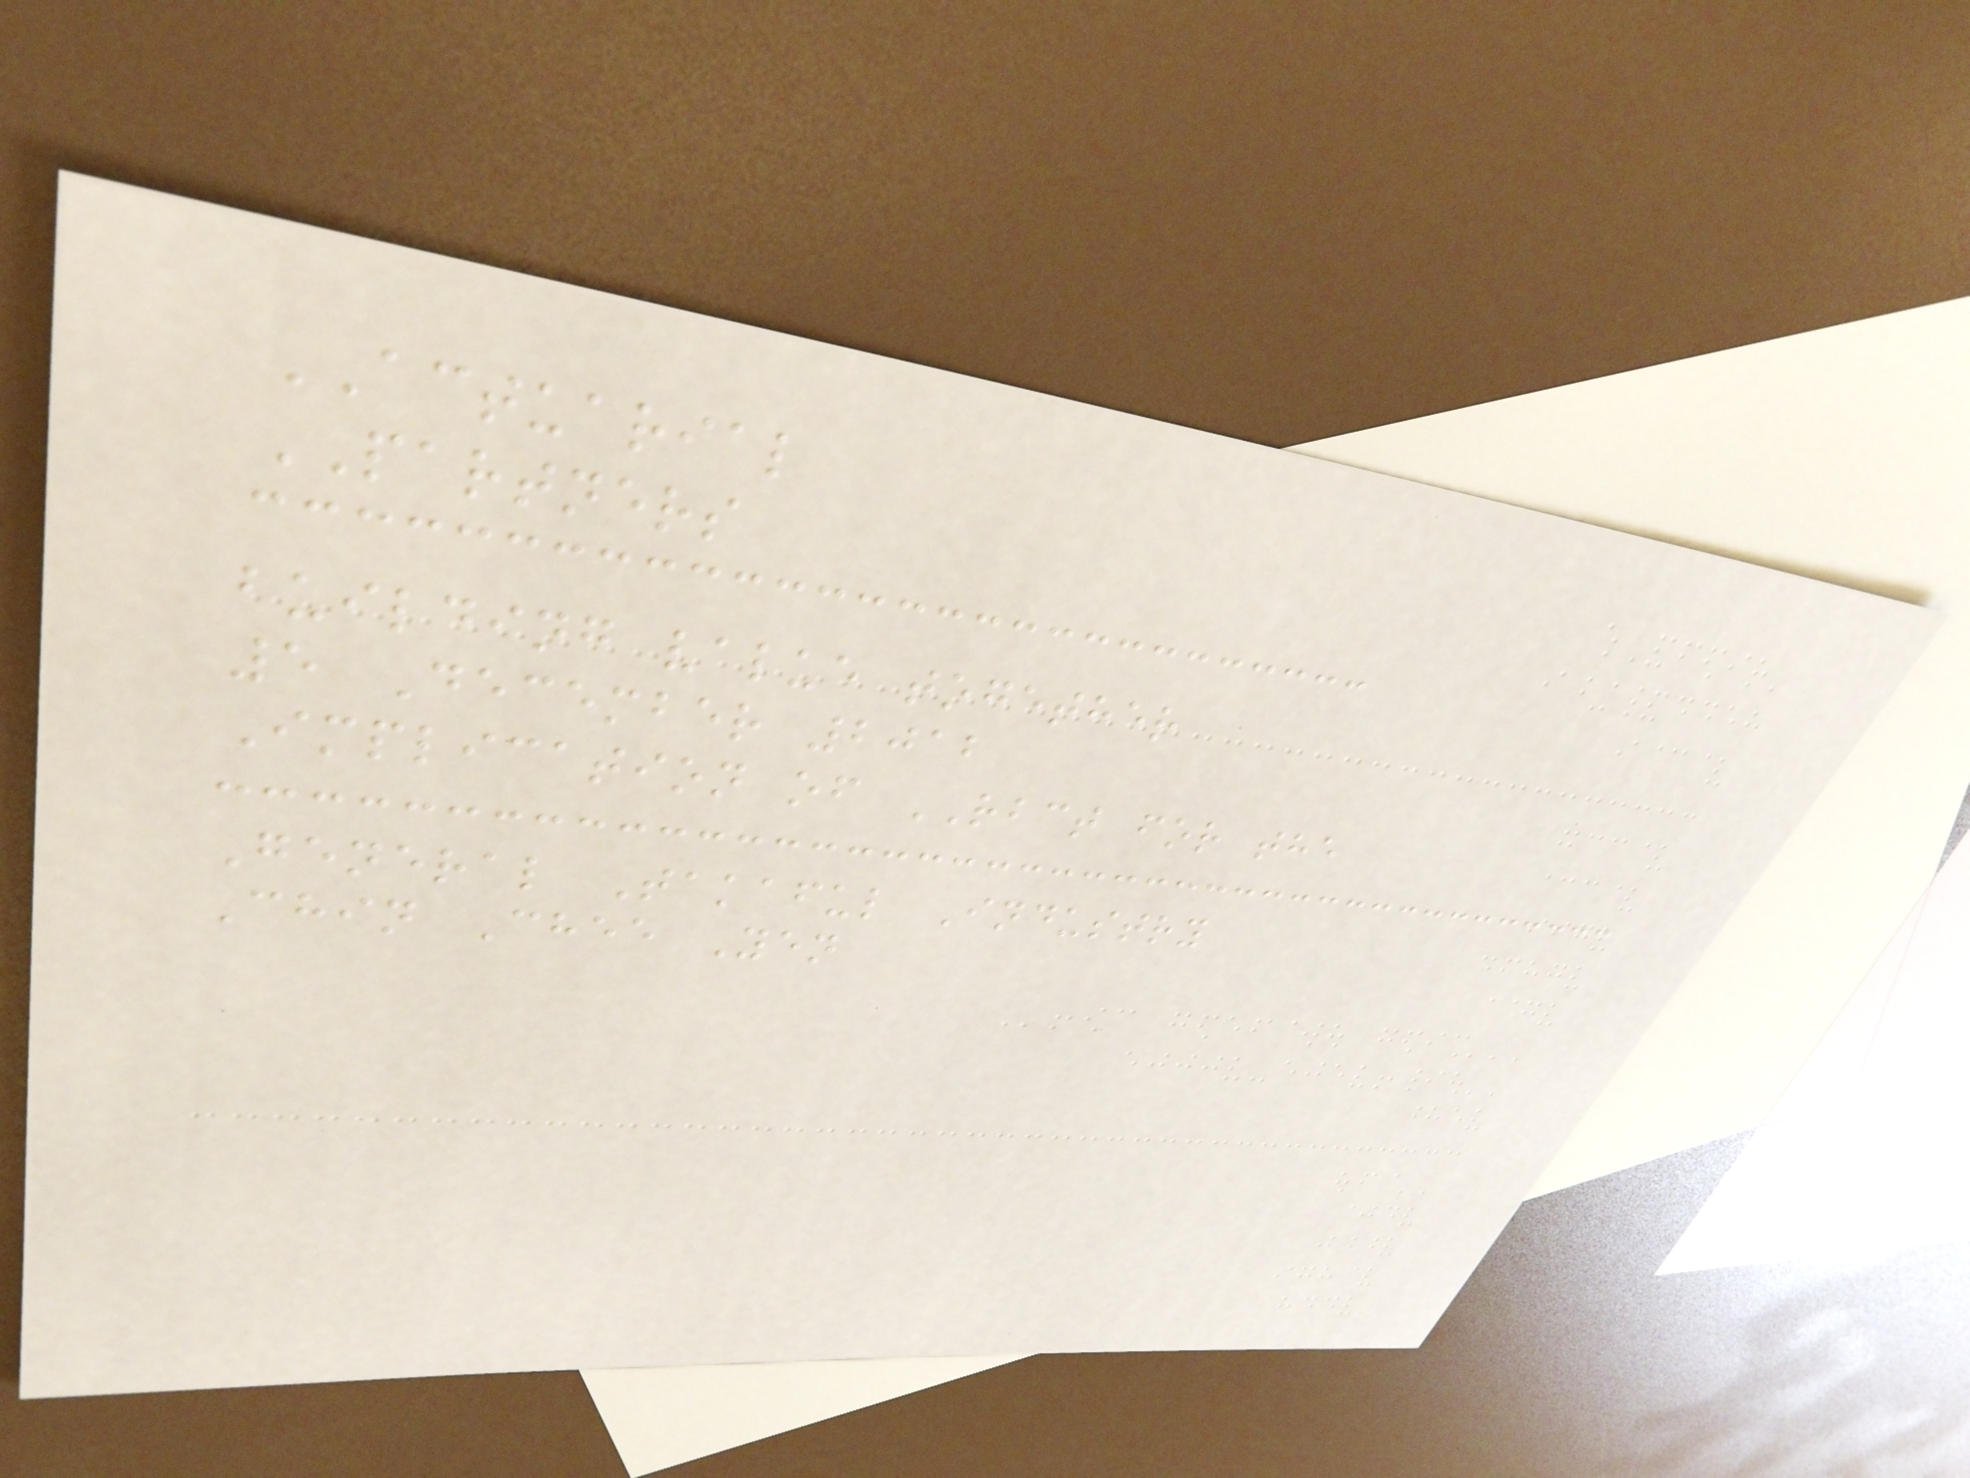ACTUARIAL
PARTNERS
building value together
5 December 2012
Implication of RBCT for the
General Takaful Industry
Chin Chee Yen
